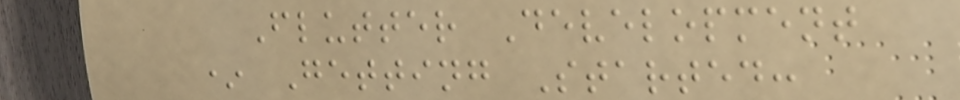Flutter Development
* Getting Started:
